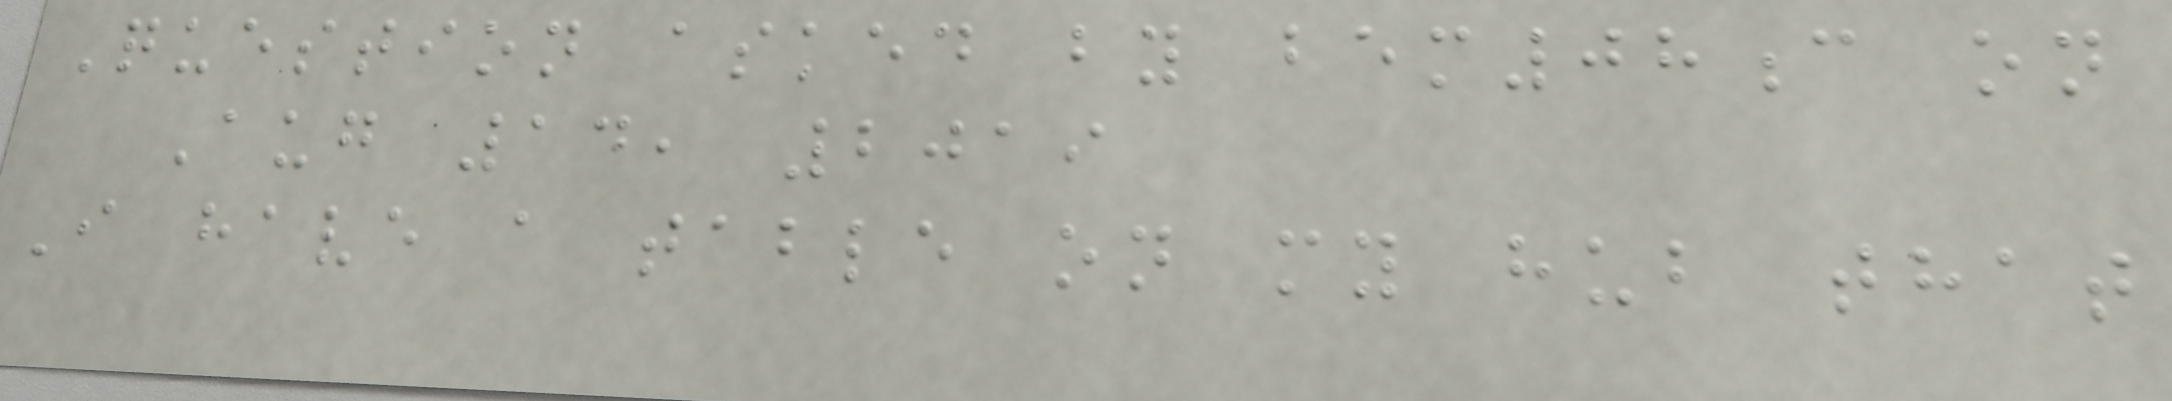Question asked by bem08c on
Aug 14, 2019
I have a table on my hub that
